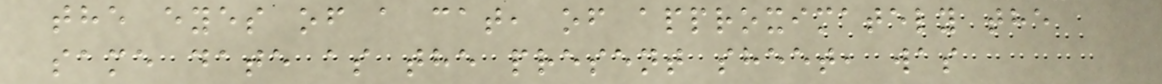the eyes of a cat, of approximately the
same date as the present sheet, was
